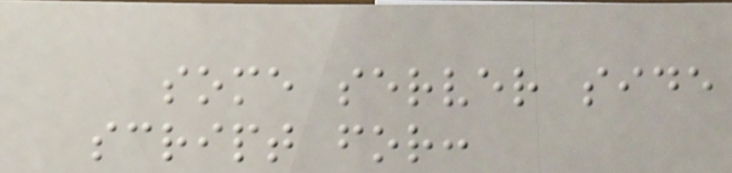some server side
script for:
